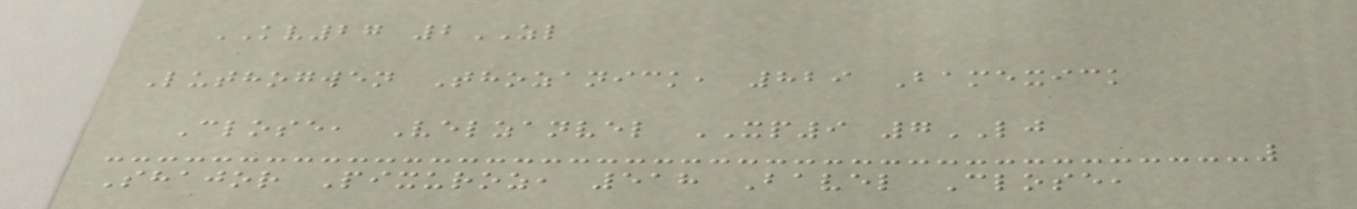KV27 2ZL
Luthogwen Thozanick, 829 Bamexick
Close, Velzanvel XP9 7LJ
Shajor Pixuroz, 518 Bavel Close,
